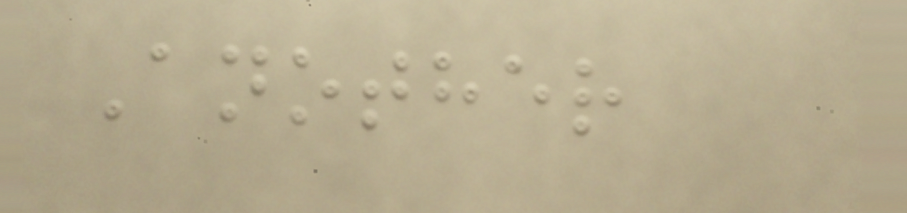Another
